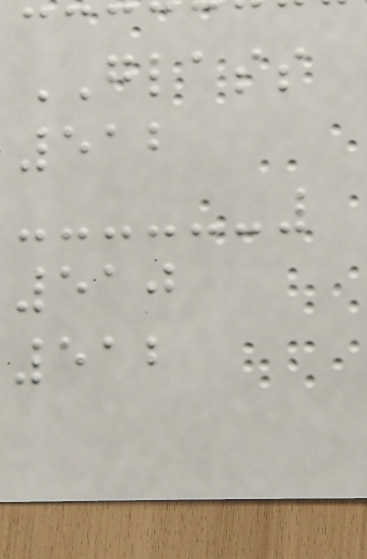GLASS
512
510
512
